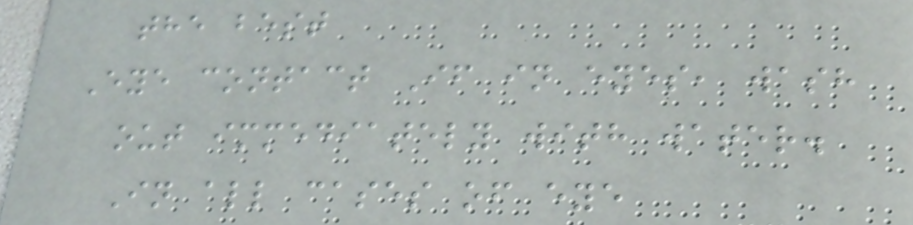the best
Eye contact If in eyes, wash
out immediately with water.
In all cases of eye
